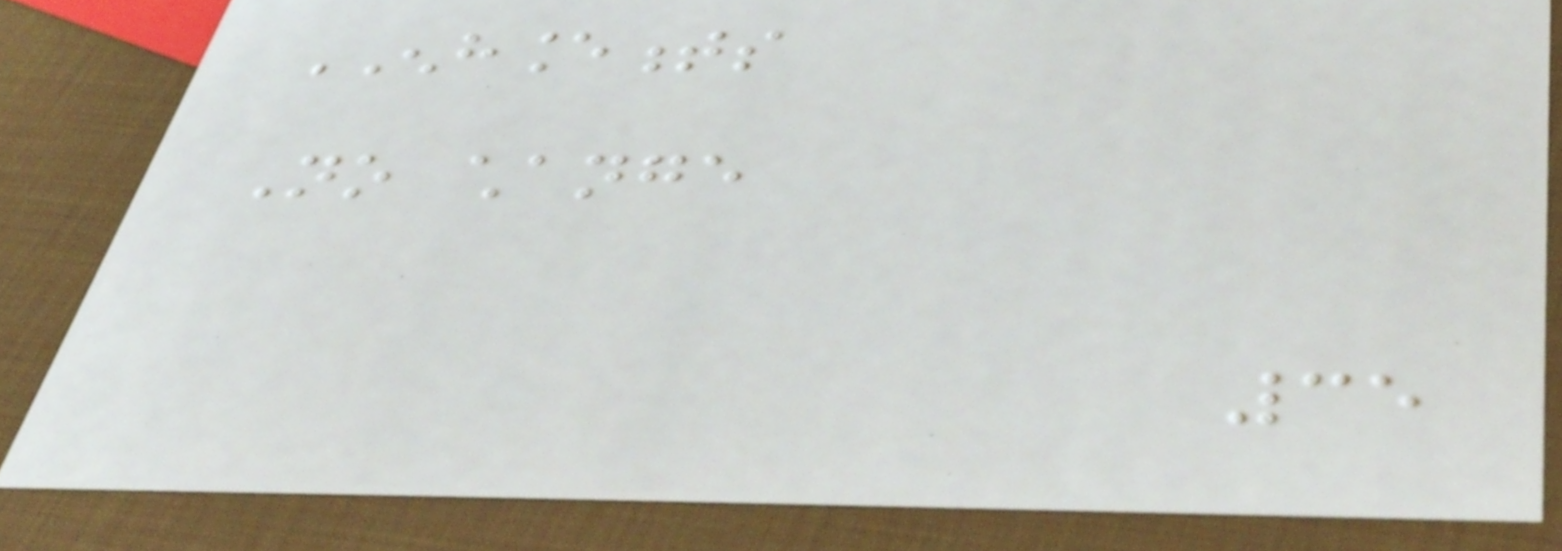ENHANCEMENTS
No change
35
